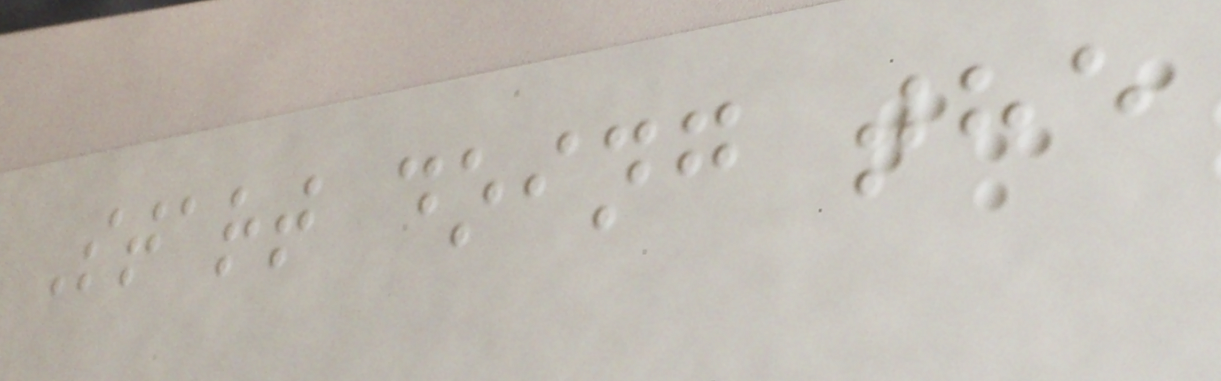Start doing the
